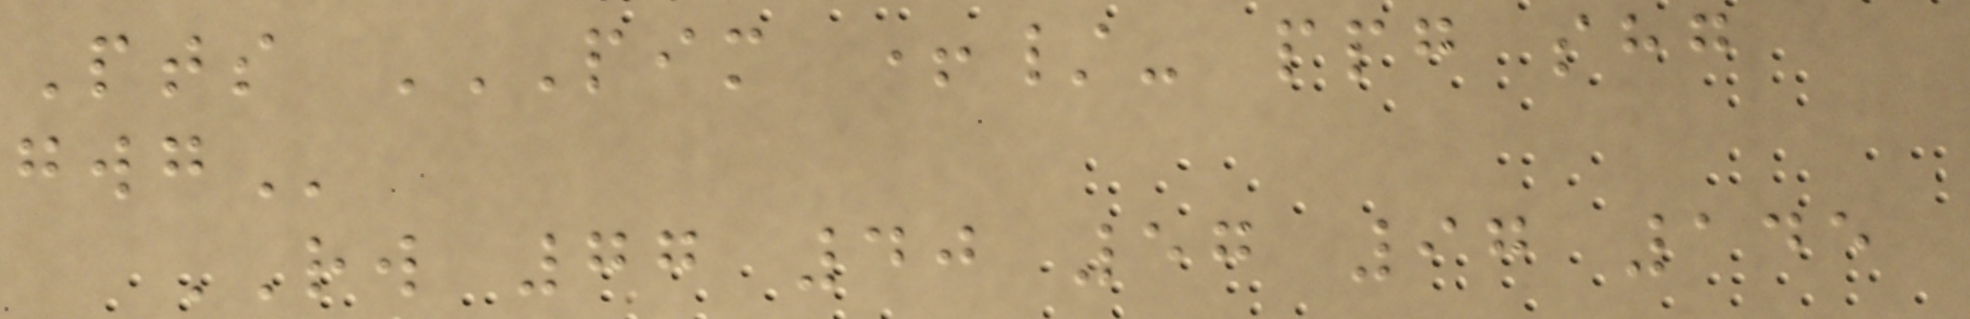Pts PIM +/- PPG SHG
GWG
RW 77 40 57 97 145
